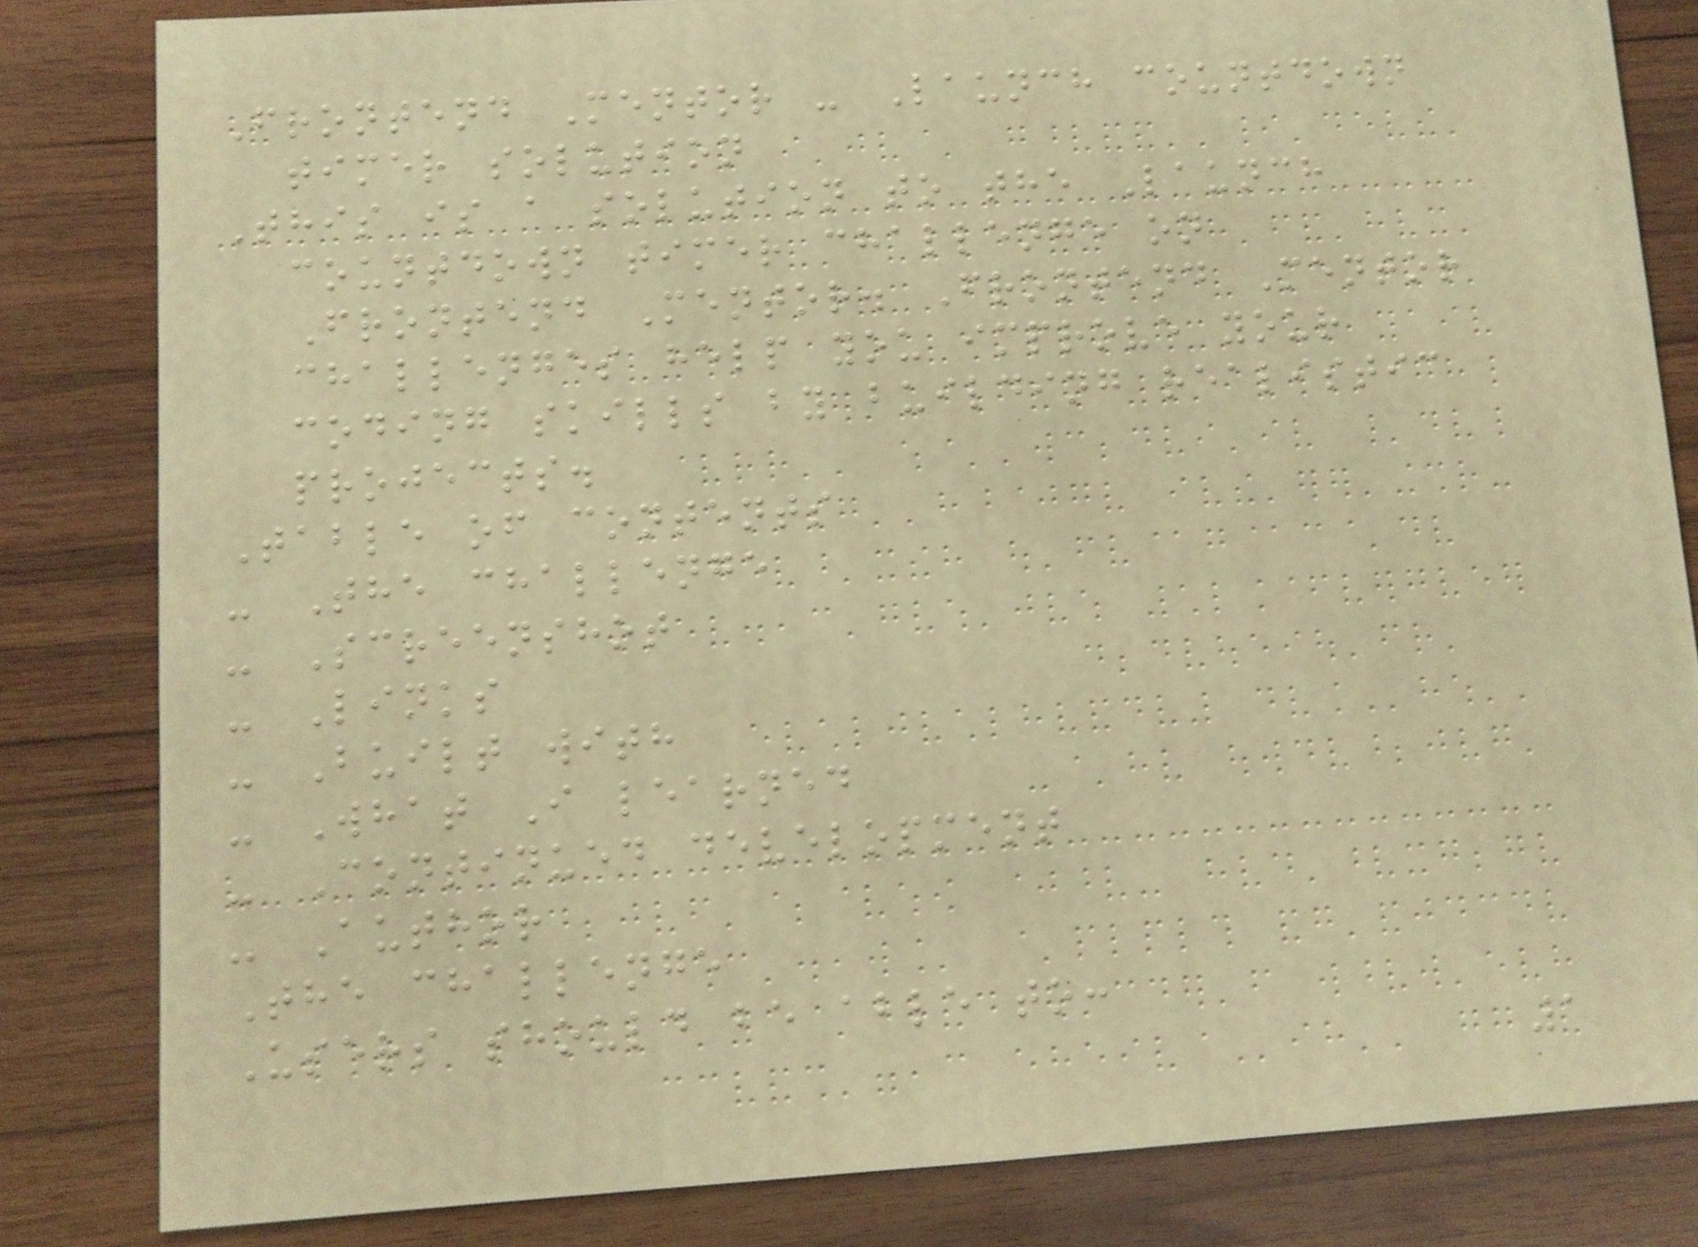Frontend Mentor - Launch countdown
timer solution
This is a solution to the Launch
countdown timer challenge on
Frontend Mentor. Frontend Mentor
challenges help you improve your
coding skills by building realistic
projects.
Table of contents
- The challenge
- Screenshot
- Links
- Built with
- What I learned
- Continued development
- Author
The challenge
Users should be able to:
1
